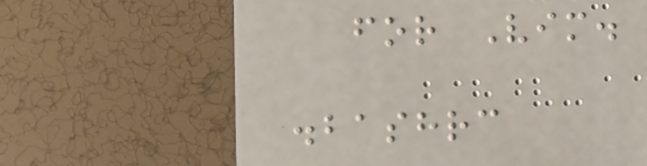for Vim.
.bashrc
